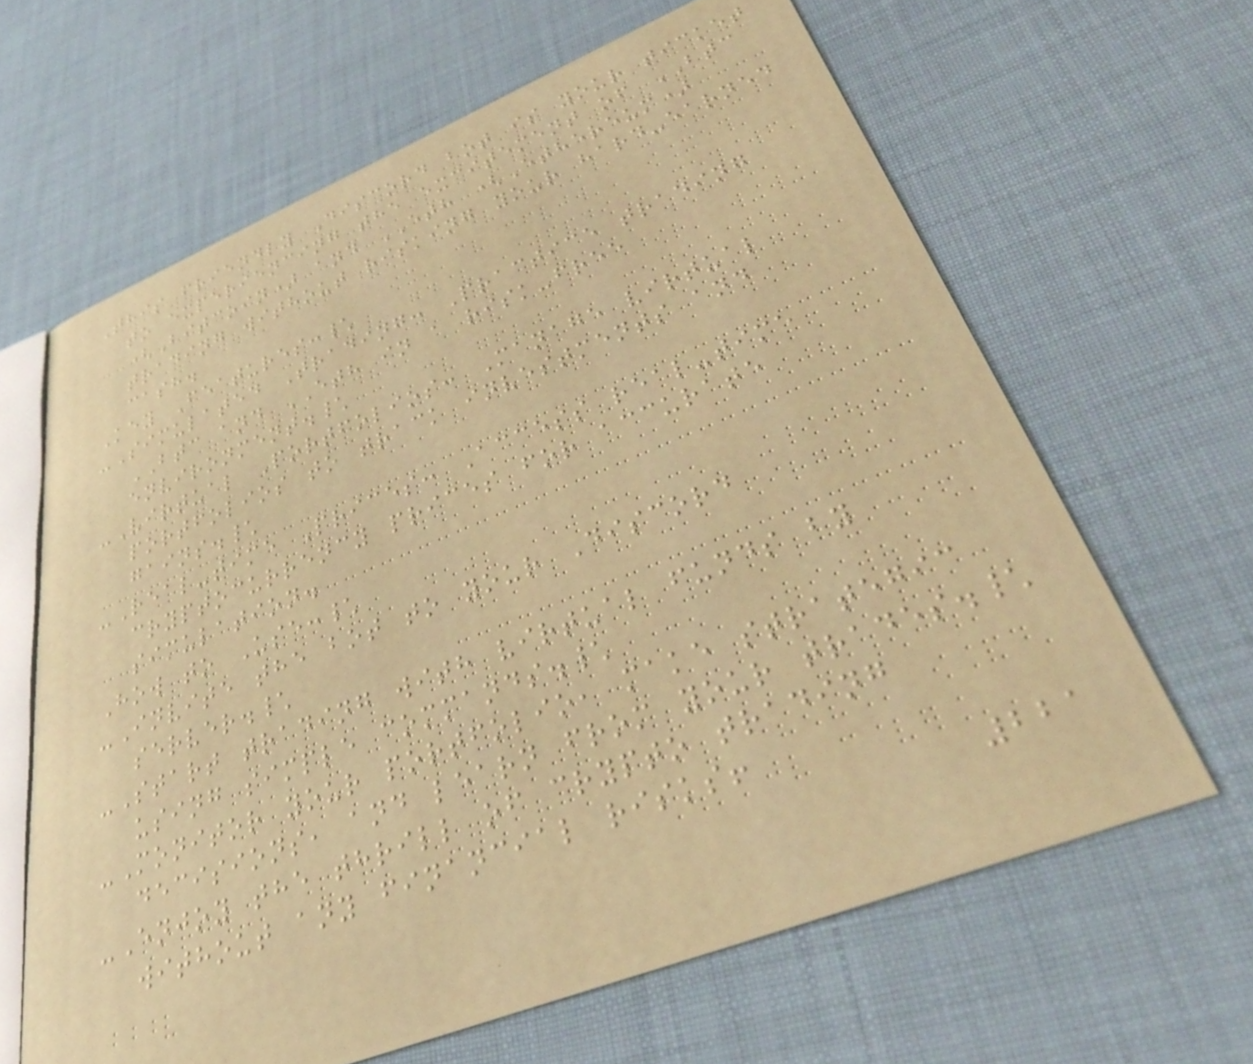This friendly Discord bot is your ticket
to experiencing the excitement of BTC
(Bitcoin) and ETH (Ethereum)
trading without risking your hard-earned
cash.
Key Features:\
-Simulated Trading: Practice trading
BTC and ETH in a risk-free
environment.\
-Virtual Portfolios: Manage virtual
portfolios to track investments and
gains.\
-Real-time Prices: Access real-time
cryptocurrency prices for accurate
simulation.
How to Use:\
-Invite the bot to your Discord
server.\
-Start trading with virtual funds by
using simple commands.\
-Monitor your portfolio, make strategic
decisions, and learn from your trades.\
-Enjoy the thrill of crypto trading
without any financial risks!
221
